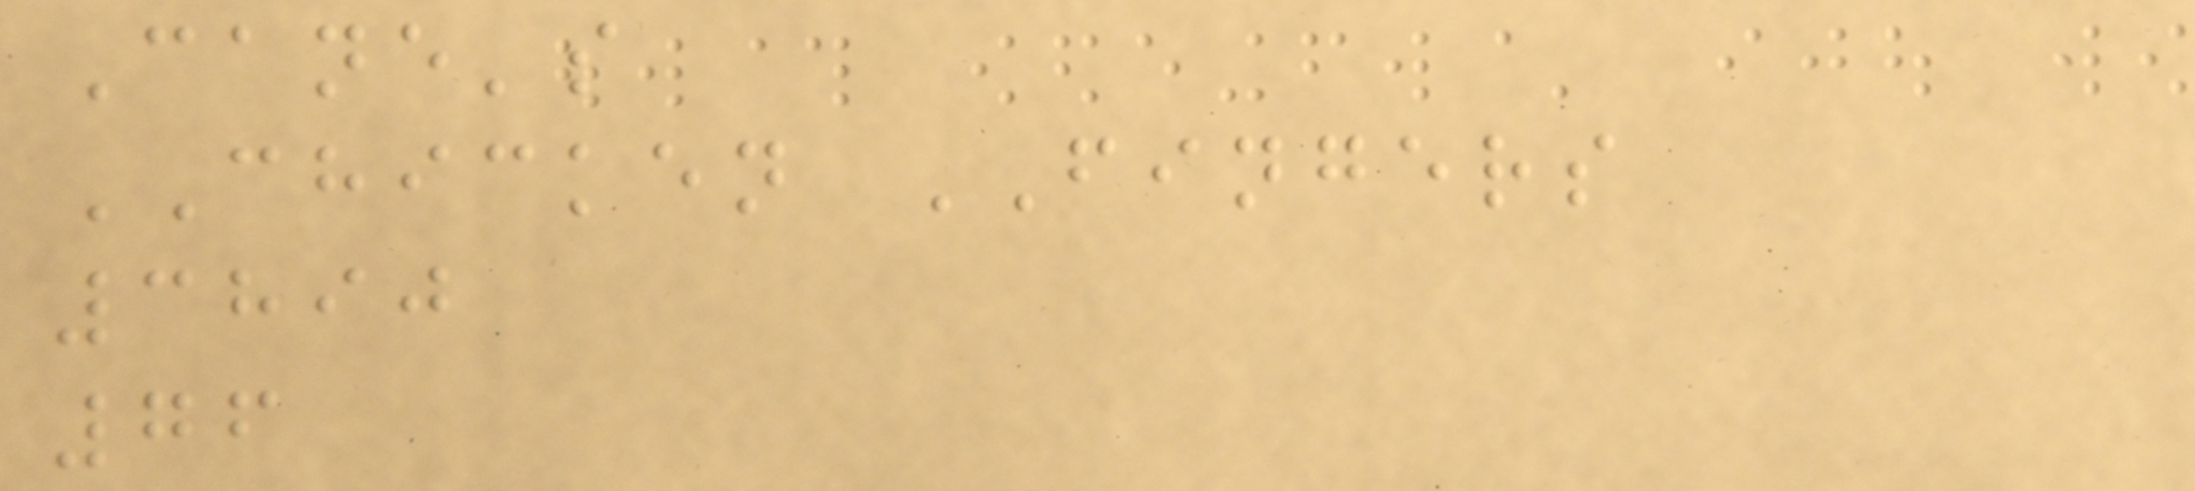Cane's
CHICKEN FINGERS
3890
76
